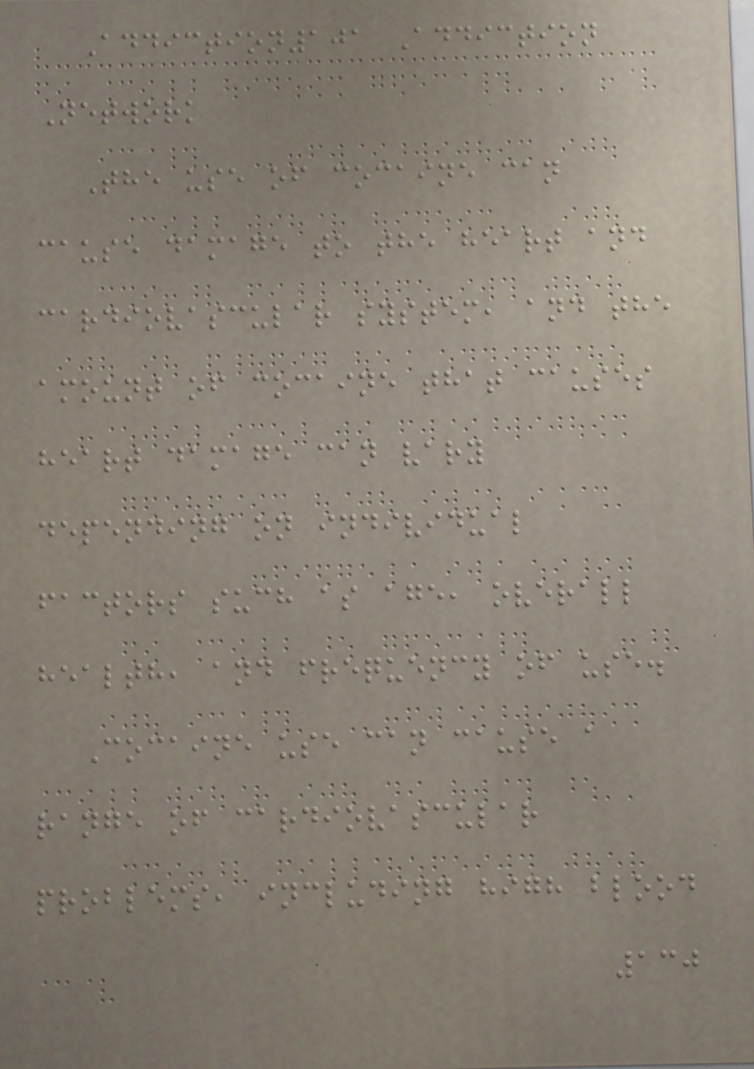Addiction101 Addiction
Network
The use of cocaine can
cause damage to the heart and
cardiovascular system, and the
amount of cocaine that causes
heart damage can vary
depending on individual
factors such as age, overall
health, and frequency of use.
Cocaine use can cause a
range of cardiovascular
problems, including high blood
130
